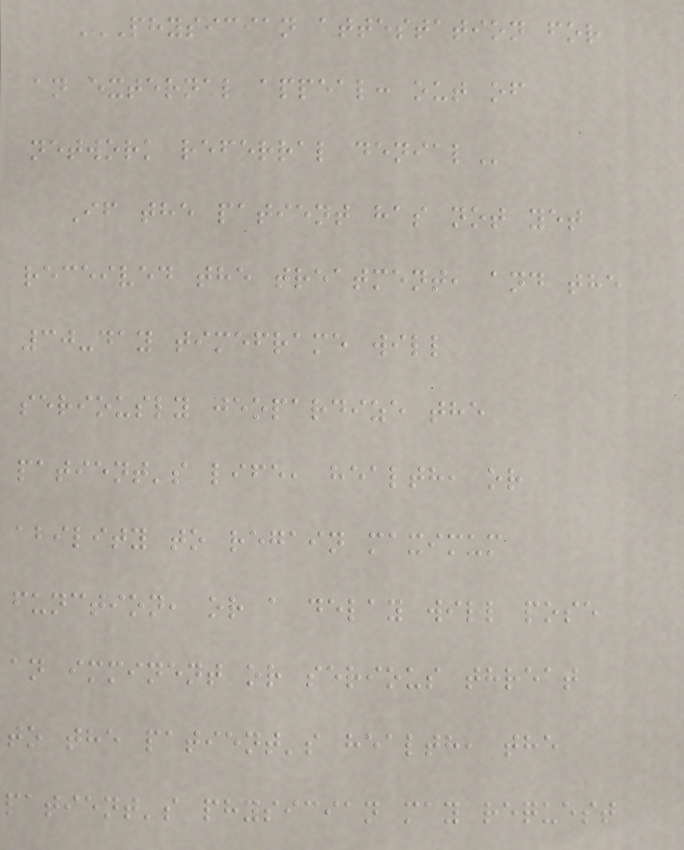PHYSICIAN ATTESTATION FOR
AN EXTERNAL APPEAL: OUT OF
NETWORK REFERRAL DENIAL
If the patient has not yet
received the treatment, and the
30-day timeframe will
seriously jeopardize the
patient's life, health, or
ability to regain maximum
function, or a delay will pose
an imminent or serious threat
to the patient's health, the
patient's physician may request
